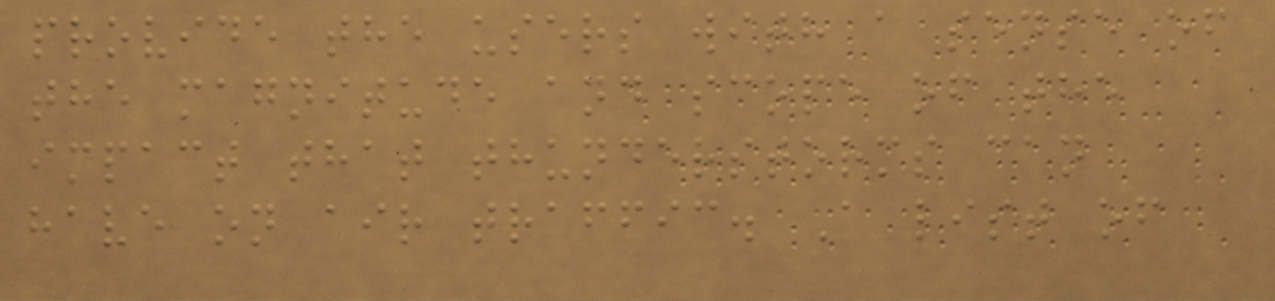provide the users with a sense of
the magnitude and scope of the
impact that thunderstorms can
have on air traffic. A list of
